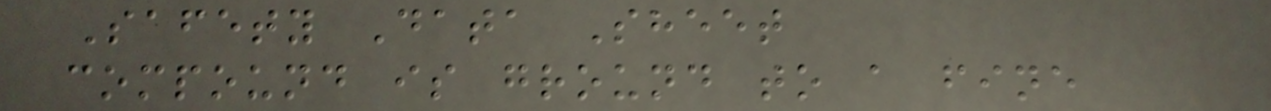Safety Data Sheet
compound is ground to a fine
